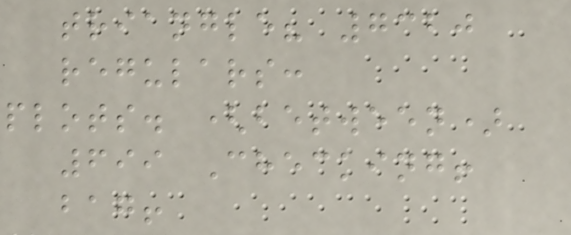triangle? 7320
regulars:
plots. (between)
699 Checking!
bag!
